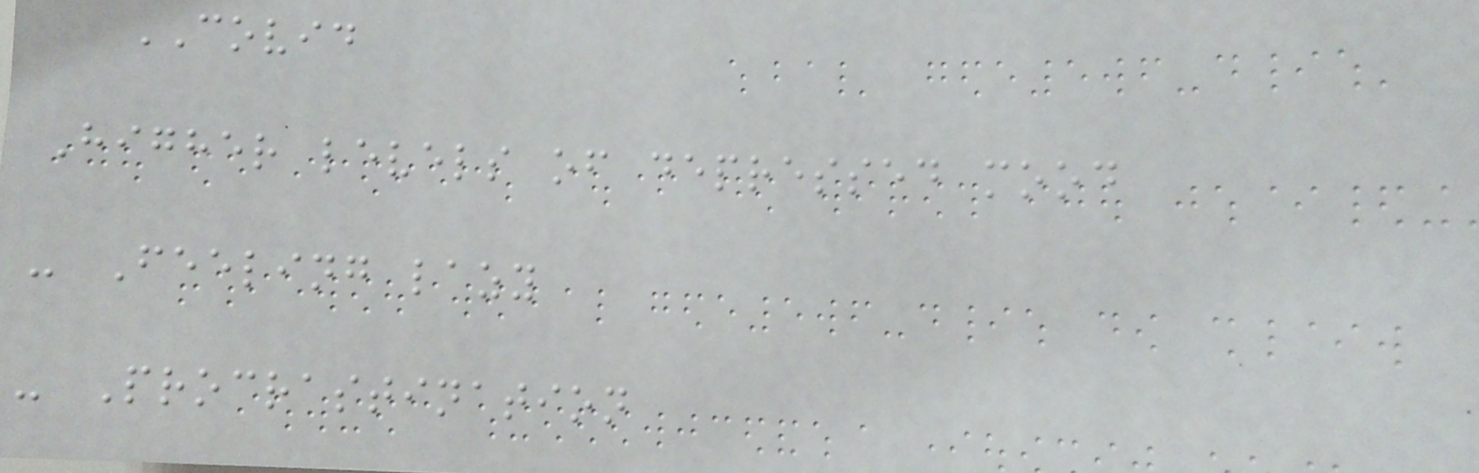COVID
Higher levels of depressed mood
- Feeling lazy
- Procrastination
